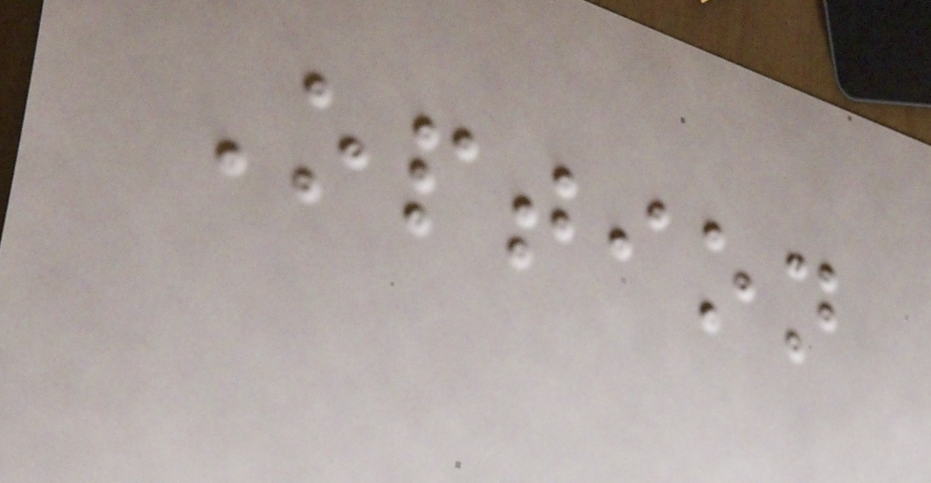Option
